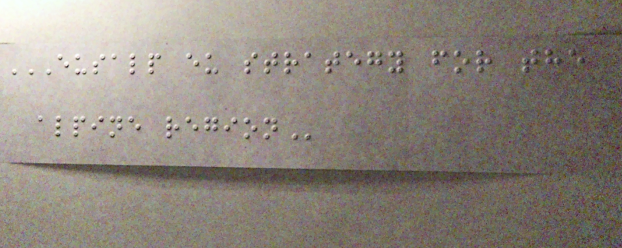EUSALP EU STRATEGY FOR THE
ALPINE REGION
